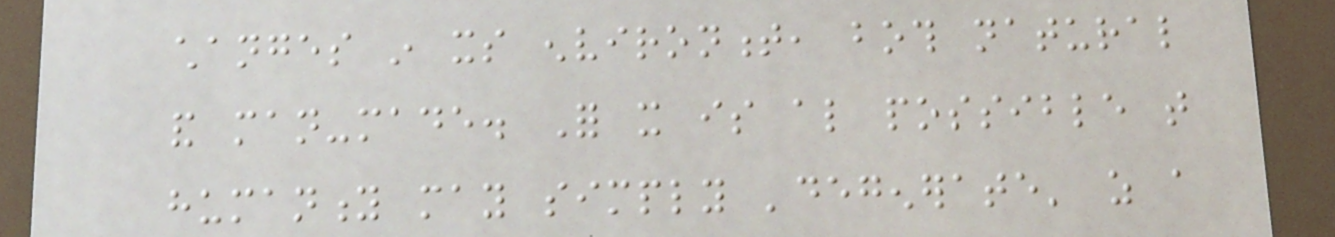changes in its environment, both natural
and man-made. For it is also possible that
humanity may simply 'degenerate' as a
